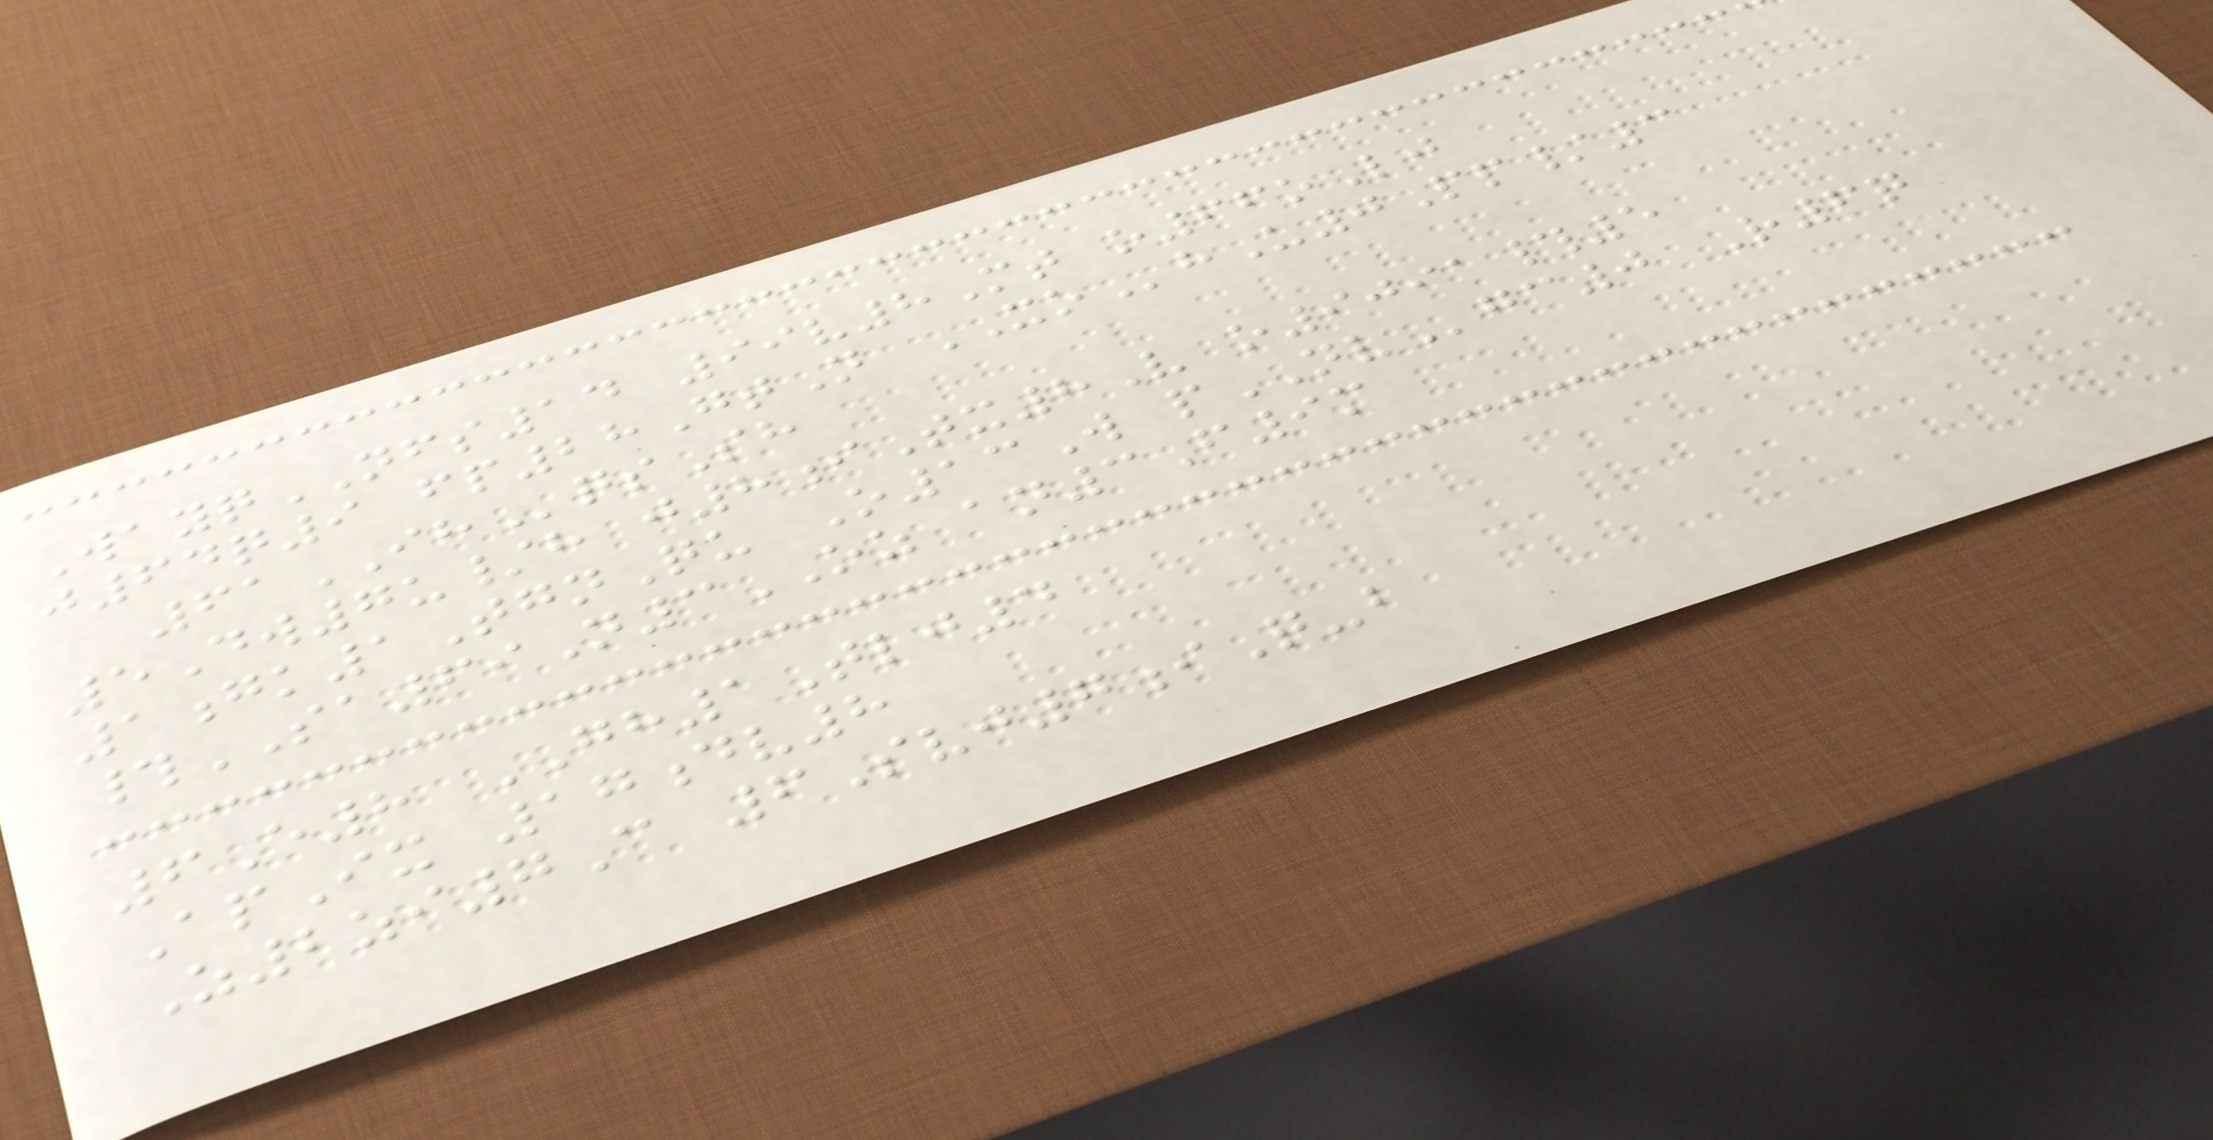WayqNFS14 99v8Mt o66oLj
j64q9 fp28GtN XOhU0Pp/3
61IHqsSh
5Dw7u/h j8iTx8V o9091#5
1gk1TgnQu O13W pNVgc0 R6q
#SA69N3OZ an3F9m
6E8 GH1Tlj4
ApIx 17dv8
Z2zi7C 6Svj7iQ-b
